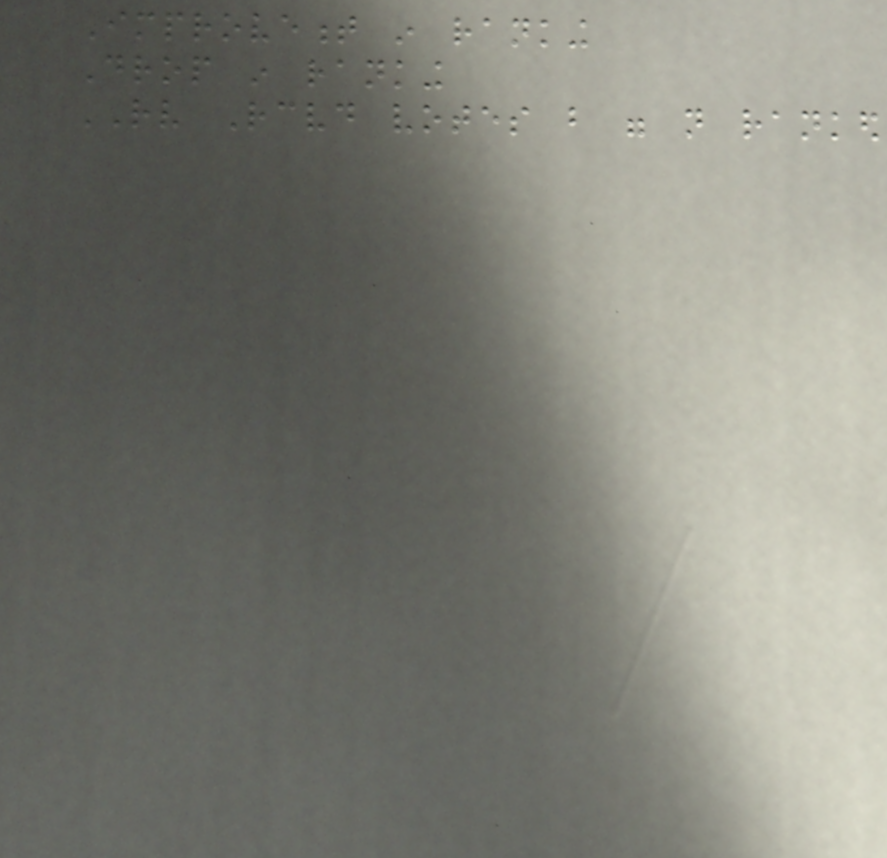Improvement in ranking
Drop in ranking
RV Received votes but were not ranked
